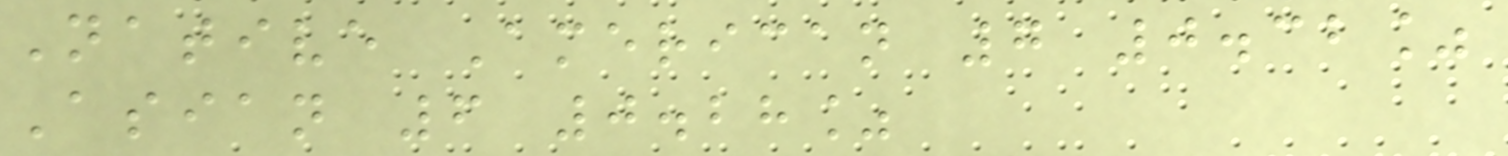Native American 7 0.32%
Asian 6 0.28%
